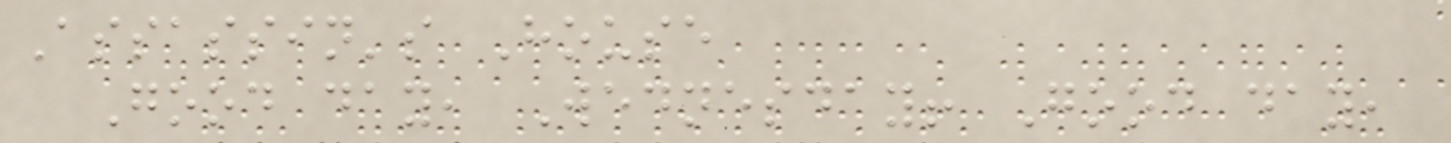Assassin's House
Good day, Wednesday! Good day,
